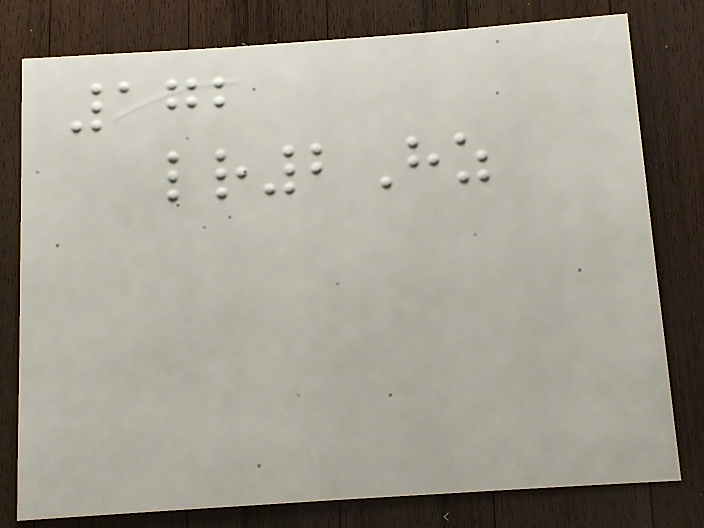172
lr2Hz
